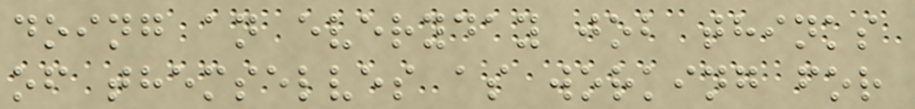doing an everyday job thinks
of themselves as working for
